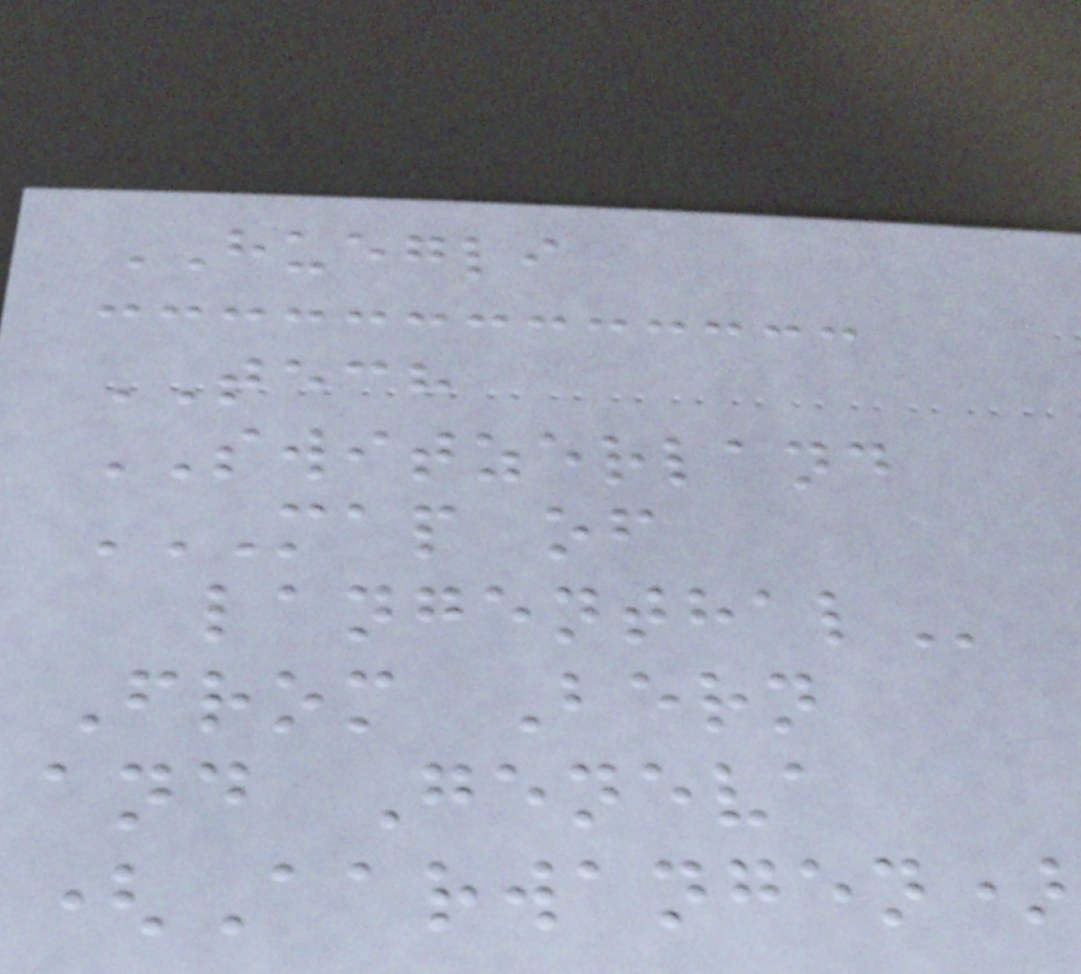HUEGLI
TECH
SWITZERLAND
MAP OF
LANGENTHAL
From Bern
and Geneva
(Aarwangen)
